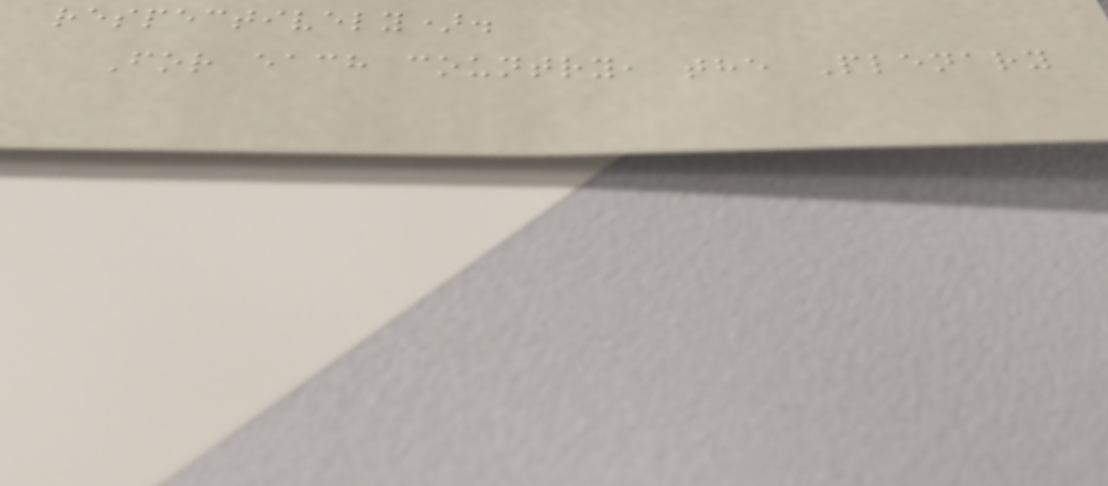respectively).
For each country, the Plenary
